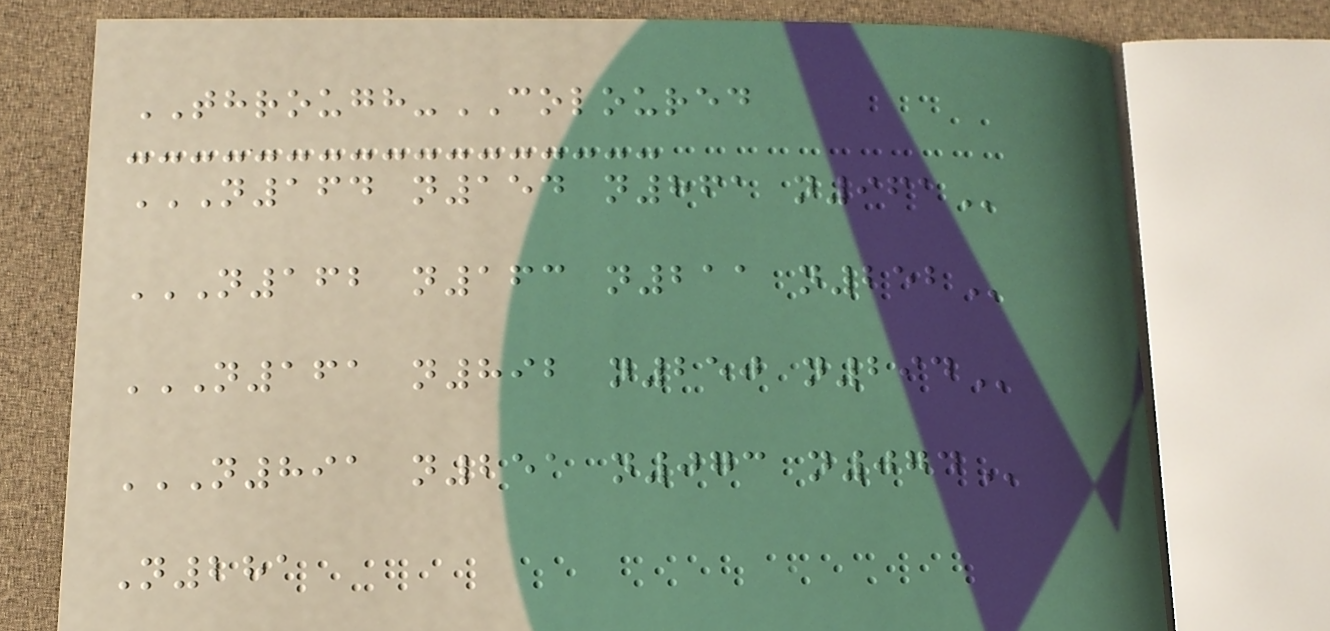THROUGH-COLOURED
N164 N154 N861 N961
N162 N163 N211 N252
N161 N892 N250 N294
N891 N251 N073 N074
N281
